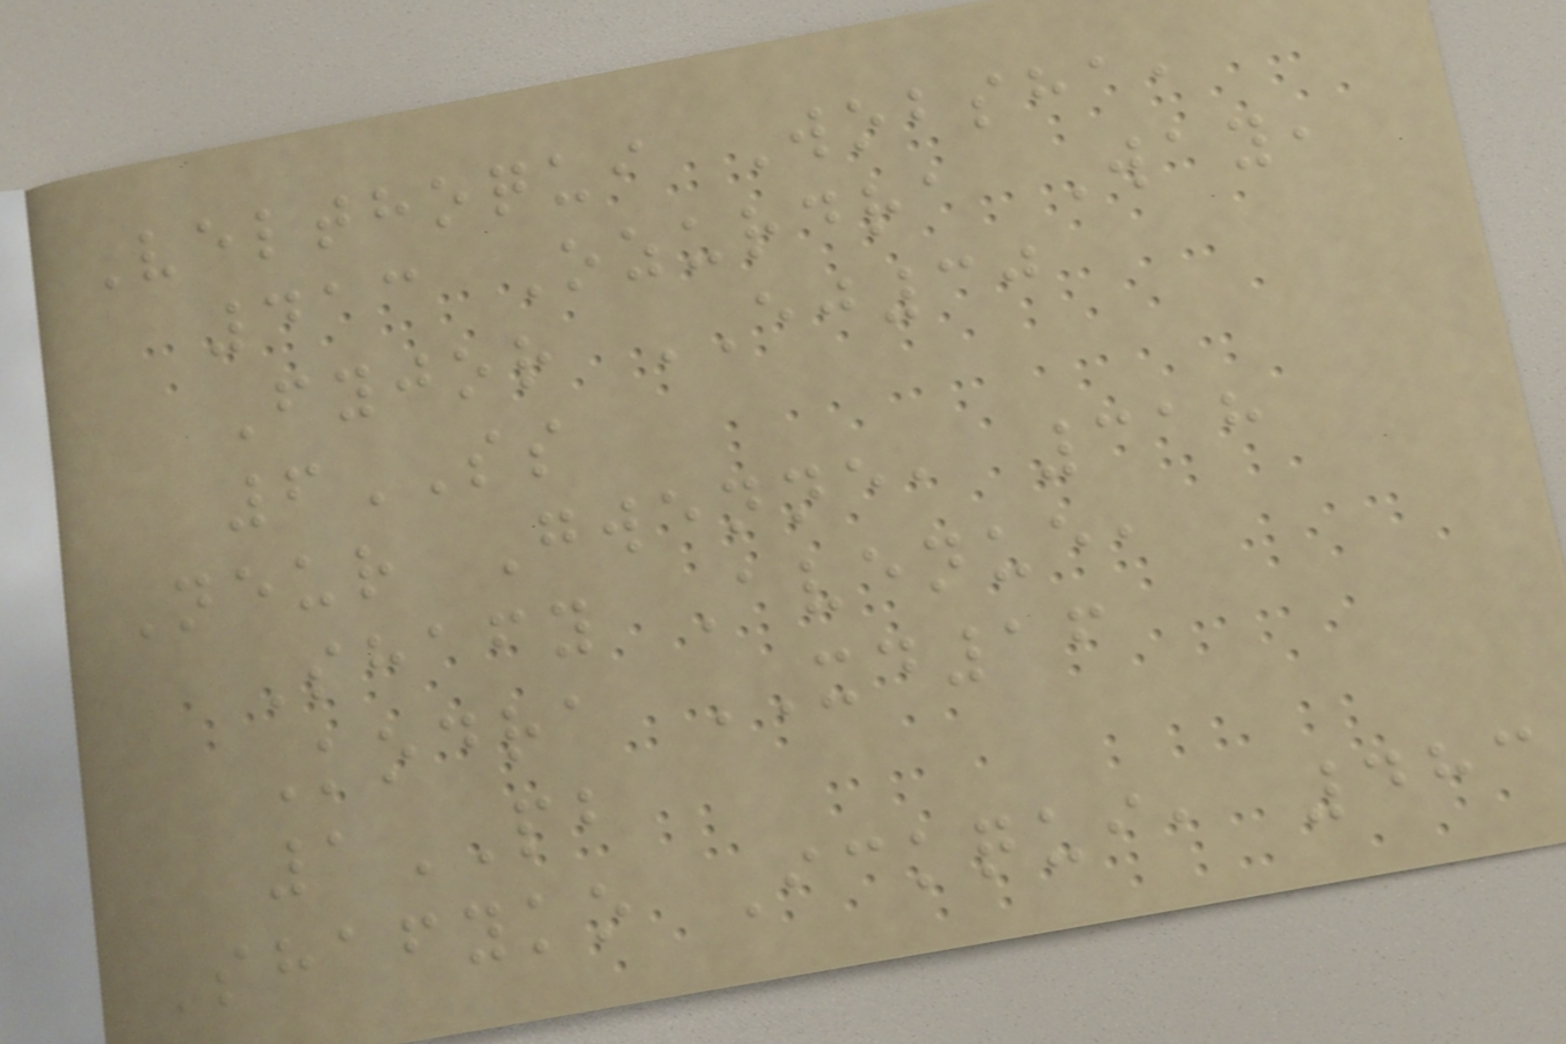Velthoqui Wobsha,
413 Ozurdra Way,
Fyjor EJ30
6SS
Neur Gwenne, 318
Shafy Avenue,
Kodra XD16
1PB
Shafyko Ickqui, 483
